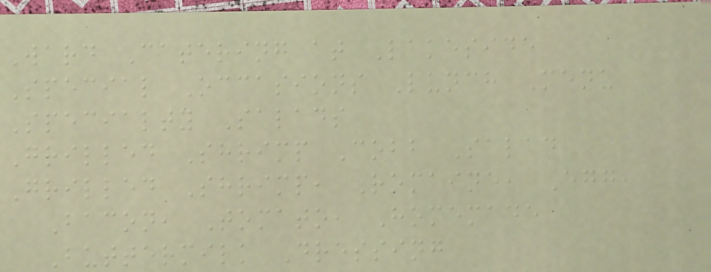Ward Catering at Lakeside
Special Occasions Lunch Menu
Specialty Salads
Grilled Shrimp Cobb Salad
Grilled Shrimp, Romaine, Egg,
Bacon, Tomato, Homemade
Buttermilk Dressing
